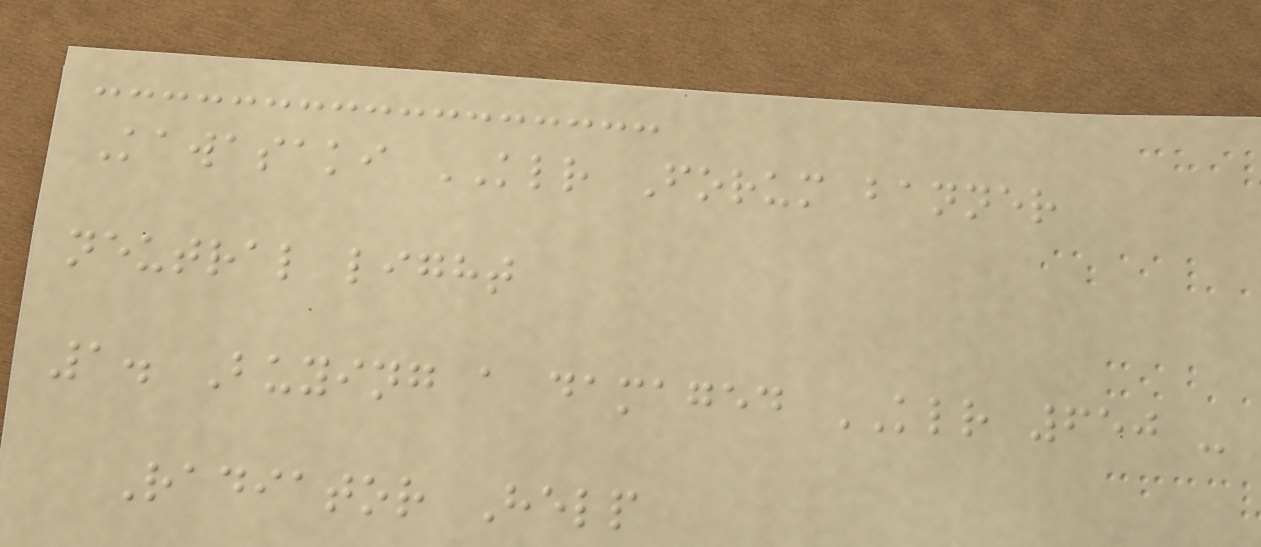Kawasaki KLR Forum banner
neutral light
1. Buying a damaged KLR 650 -
Radiator Help
